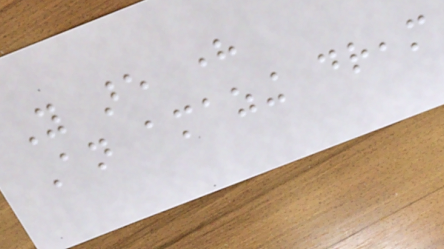You are here
An amazing dream
